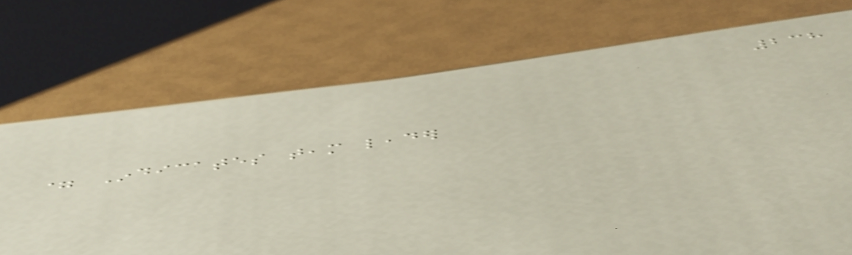238
= Indicates team leader
